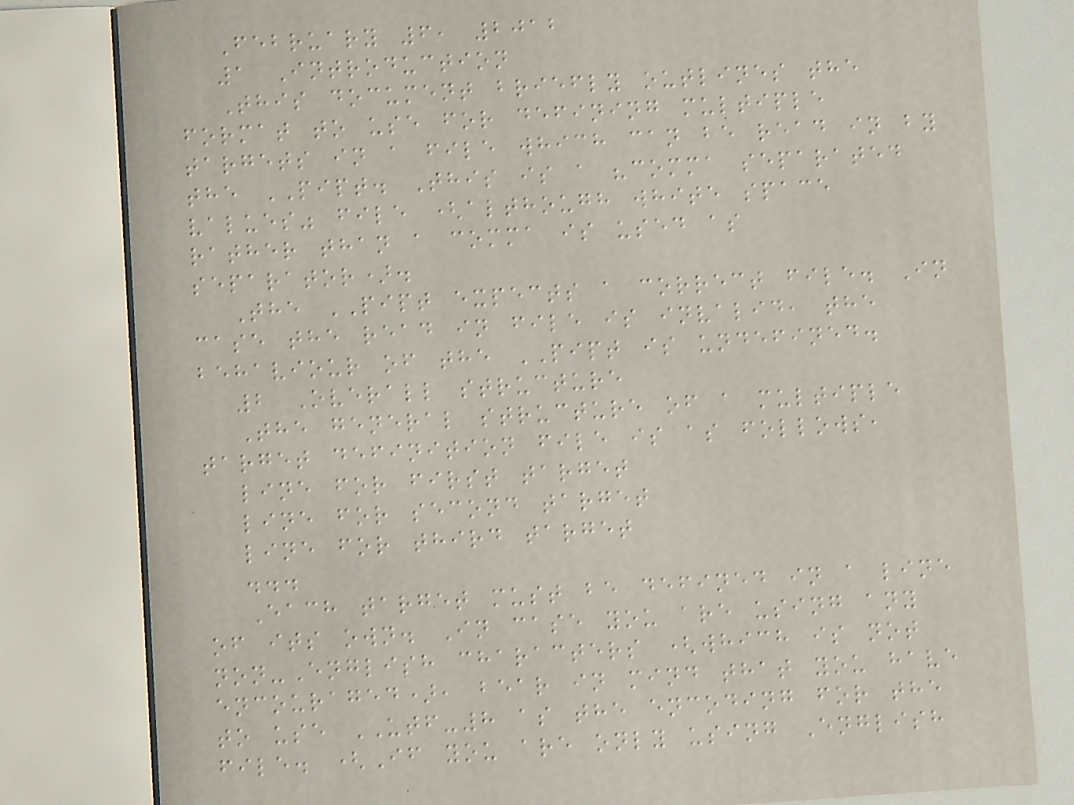February 6, 2012
1 Introduction
This document briefly outlines the
format to use for defining multiple
targets in a file which can be read in by
the PIPT. This is a "comma separated
values" file (although white space
rather than a comma is used as
separator).
The PIPT expects a correct file. In
case the read in file is invalid, the
behaviour of the PIPT is undefined.
2 Overall structure
The general structure of a multiple
target definition file is as follows,
line for first target
line for second target
line for third target
...
Each target must be defined in a line
of its own. In case you are using any
non-English characters (which is not
encouraged), bear in mind that you have
to use UTF-8 as the encoding for the
file. (If you are only using English
